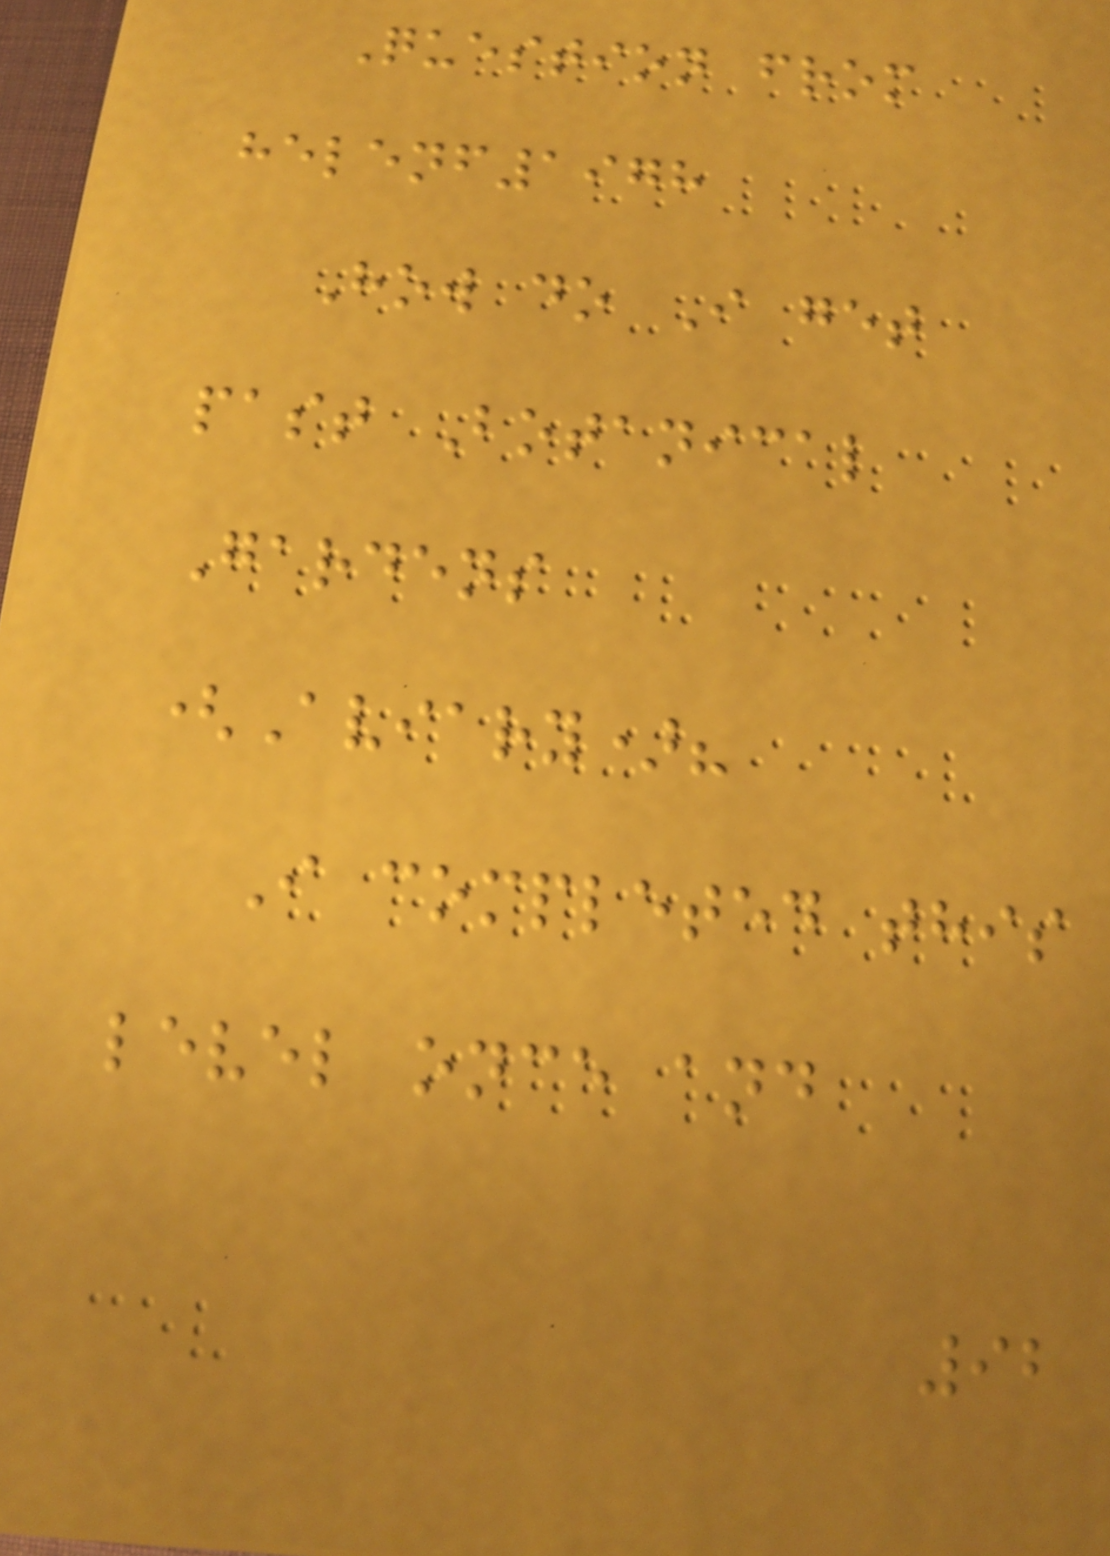Question from
helenf1978
How do I get
past Botanical
Gardens
(Aviary)?
I completed this
level once and
92
